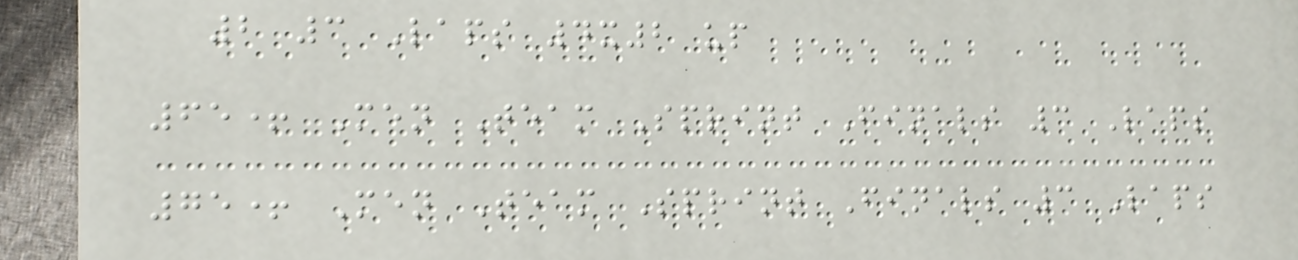2 3 Laps 4x2 up
65+ Men Team Sprint Finals 3 Laps
75+ Men Team Sprint Finals 3 Laps
